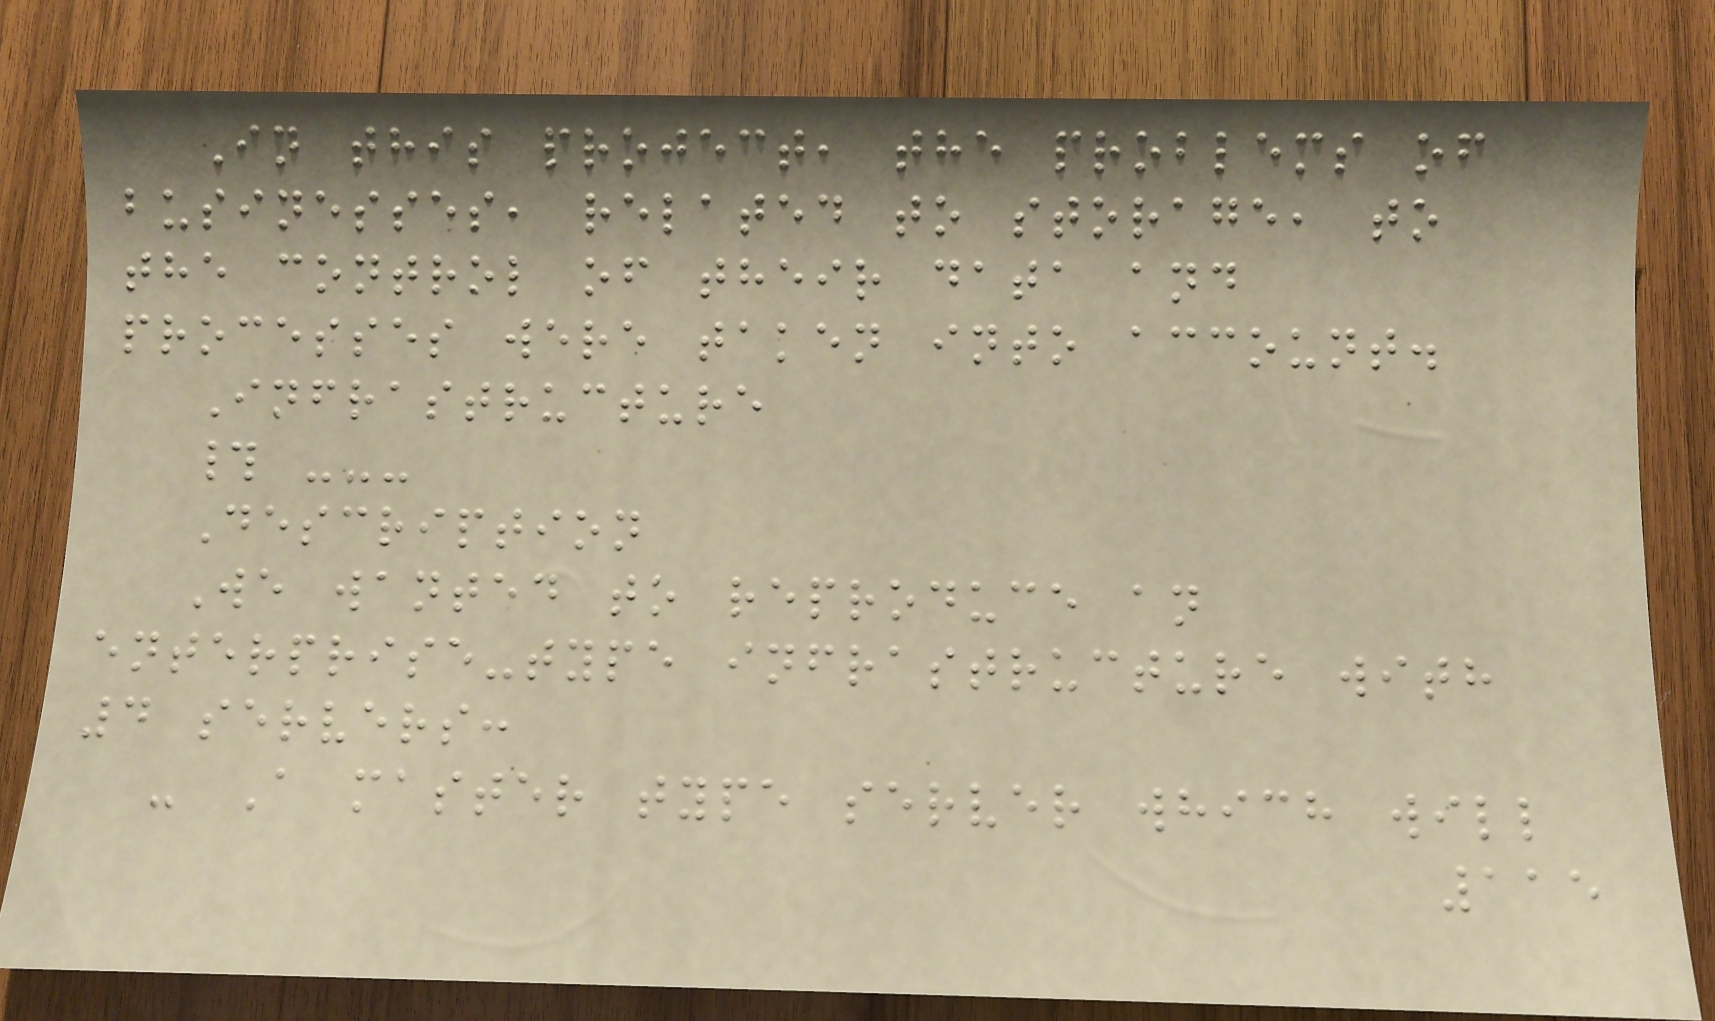In this project, the problems of
businesses, related to storage, to
the control of their data and
processes were taken into account.
Infrastructure
# ---
Description
We wanted to reproduce an
enterprise-type infrastructure with
4 servers:
- A master type server which will
115
